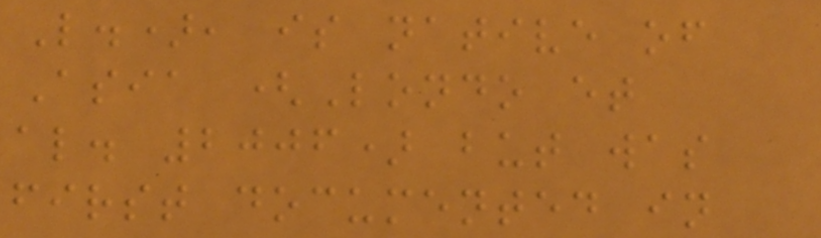L.), is native of
Asia (Londo et
al. 2006) but was
first documented in
